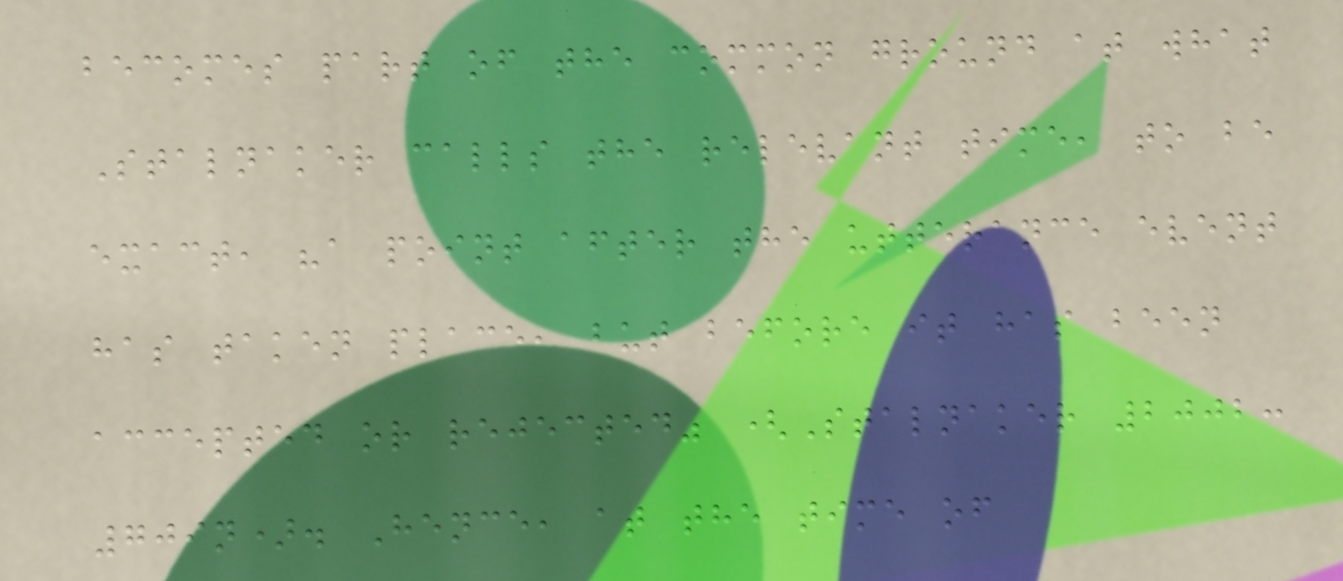becomes part of the common ground at what
Stalnaker calls the relevant time, to be
exact, "a point after the utterance event
has taken place, but before it has been
accepted or rejected" (Stalnaker 2002:
709n). Hence, at the time of
